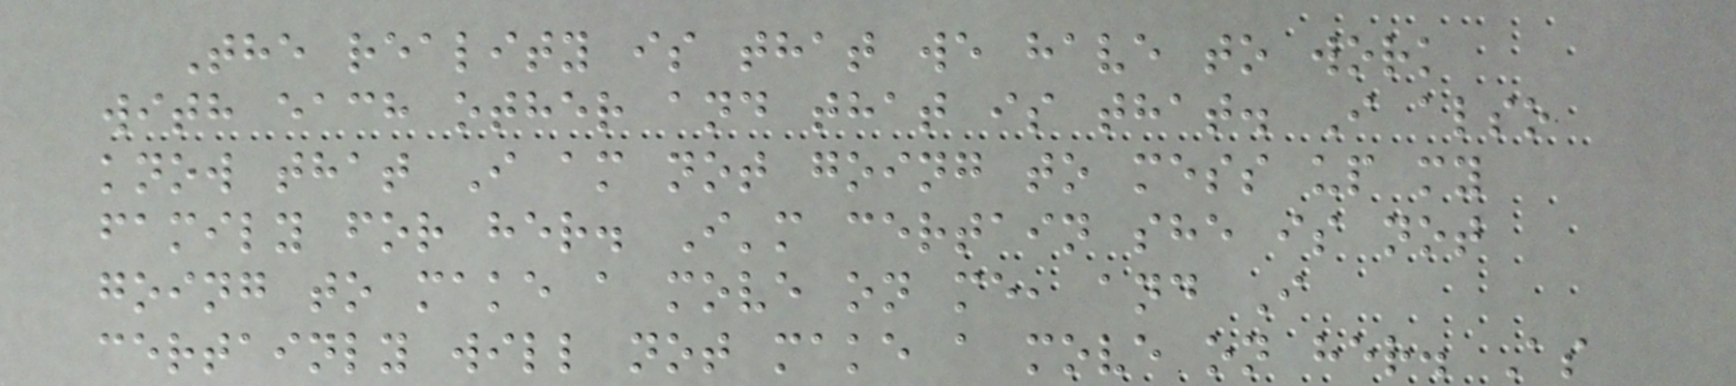The reality is that we have to work
with each other and that is that. I also
know that I am not going to mess up my
family for her. I'm certain she is not
going to make a move on me, and I
certainly will not make a move on her. As
